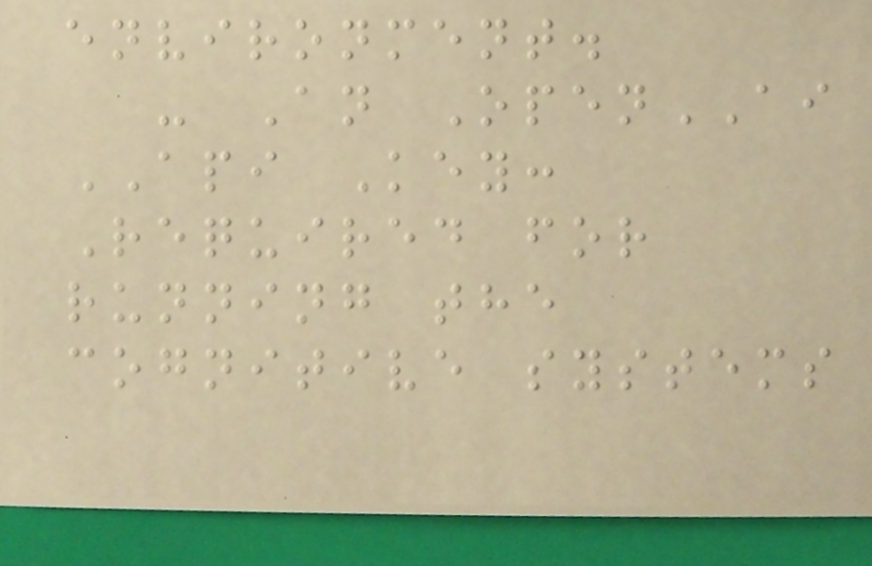environment.
- An OpenAI
API Key:
Required for
running the
cognitive systems
